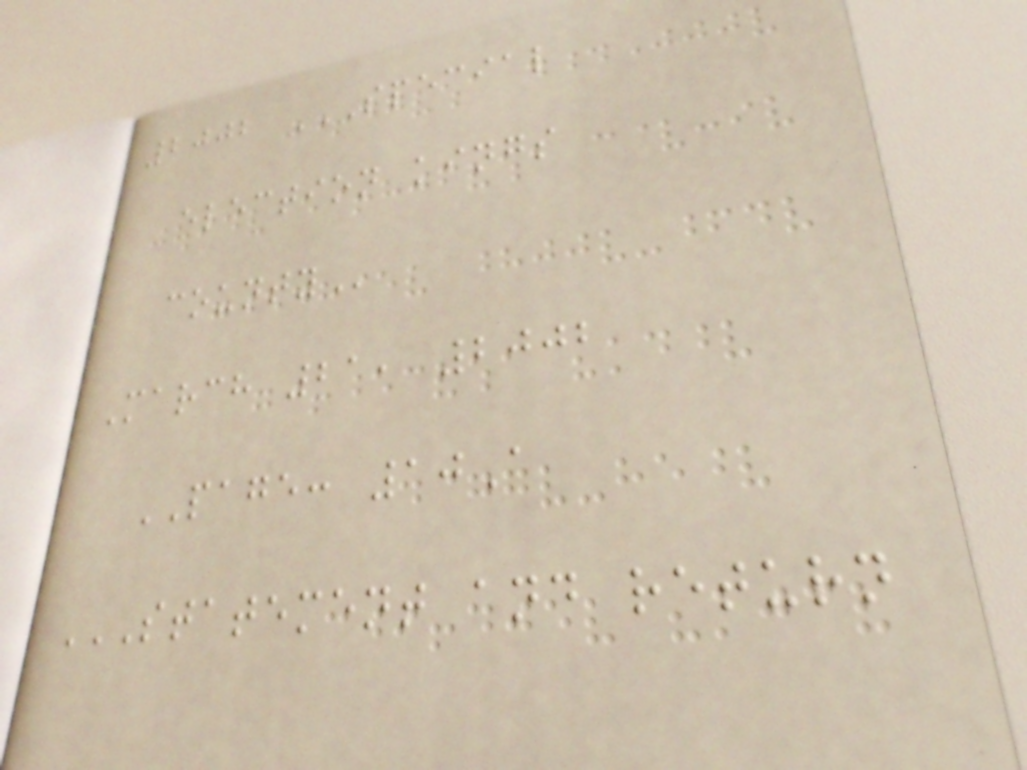2002 SPECIAL
ELECTION KINGS
COUNTY
March 21, 2002
PAGE: 10A
STATEMENT AND RETURN
